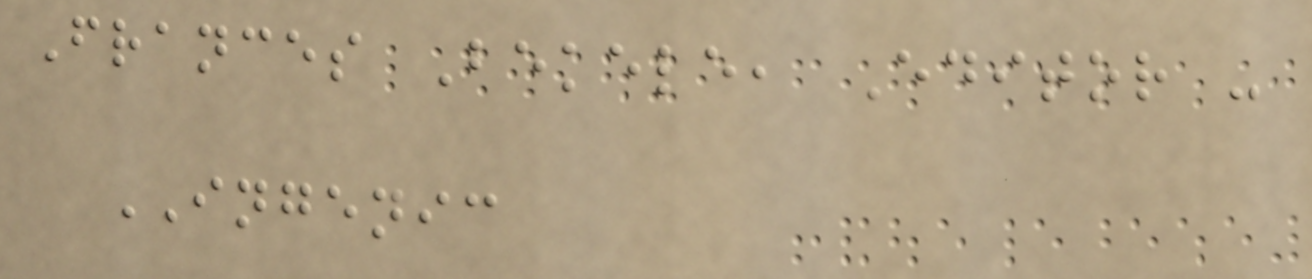Frances Bekele, Editor -
INGENIC
